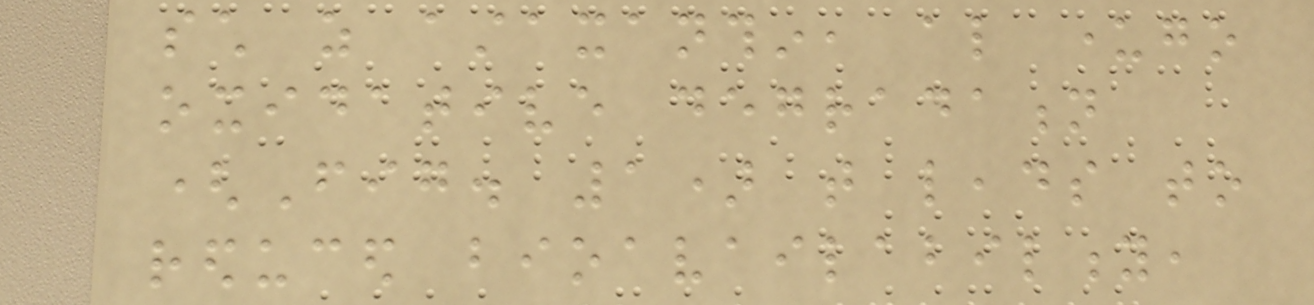such as astaxanthin, also undergo
oxidative degradation
(Fig. 1) that leads to
reduced bioavailability,
